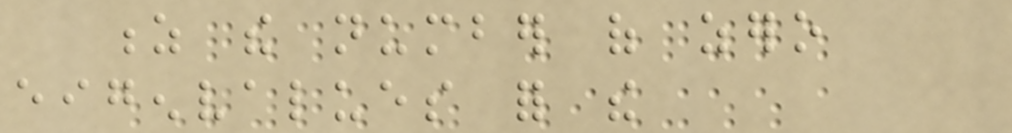z the number of zero
eigenvalues for the
